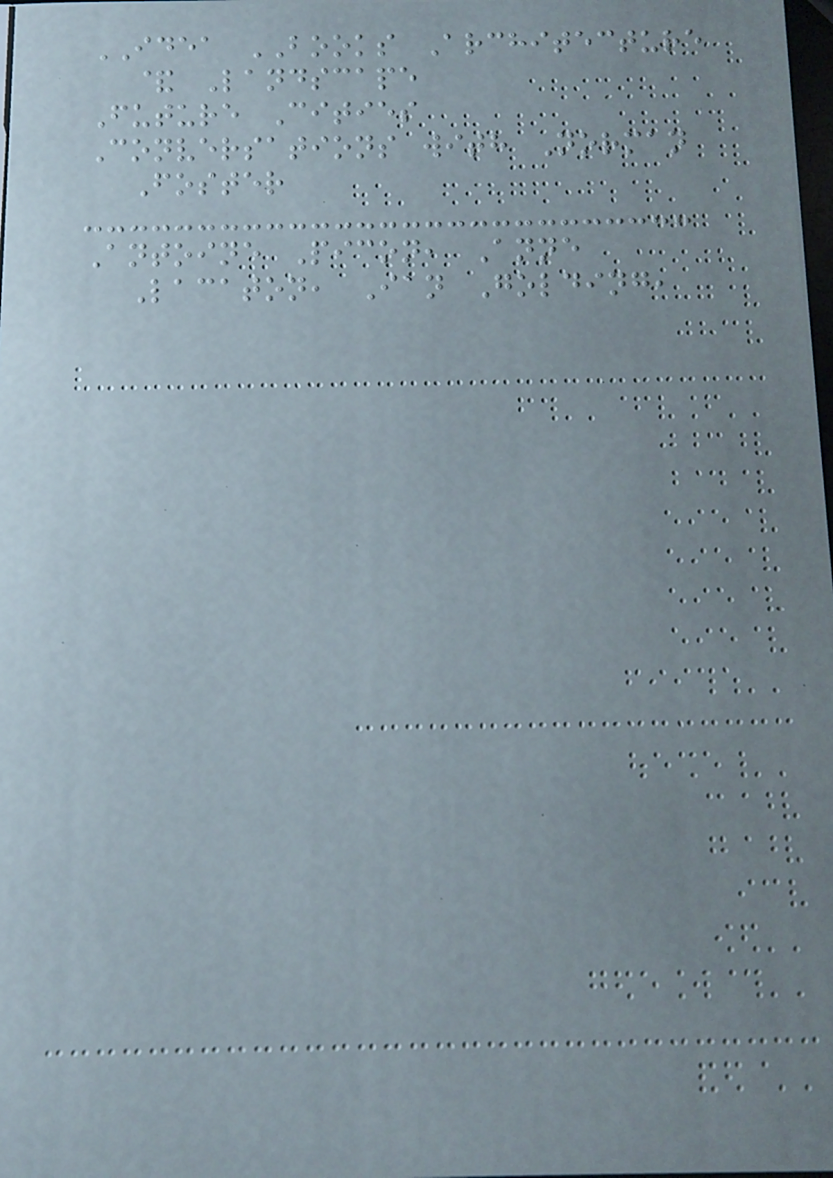IDEA BOOKS Architecture
& Landscape
Future Cities
Conversations with Norman
Foster
Antoine Picon, Anne
Lacaton, Ian Golding,
